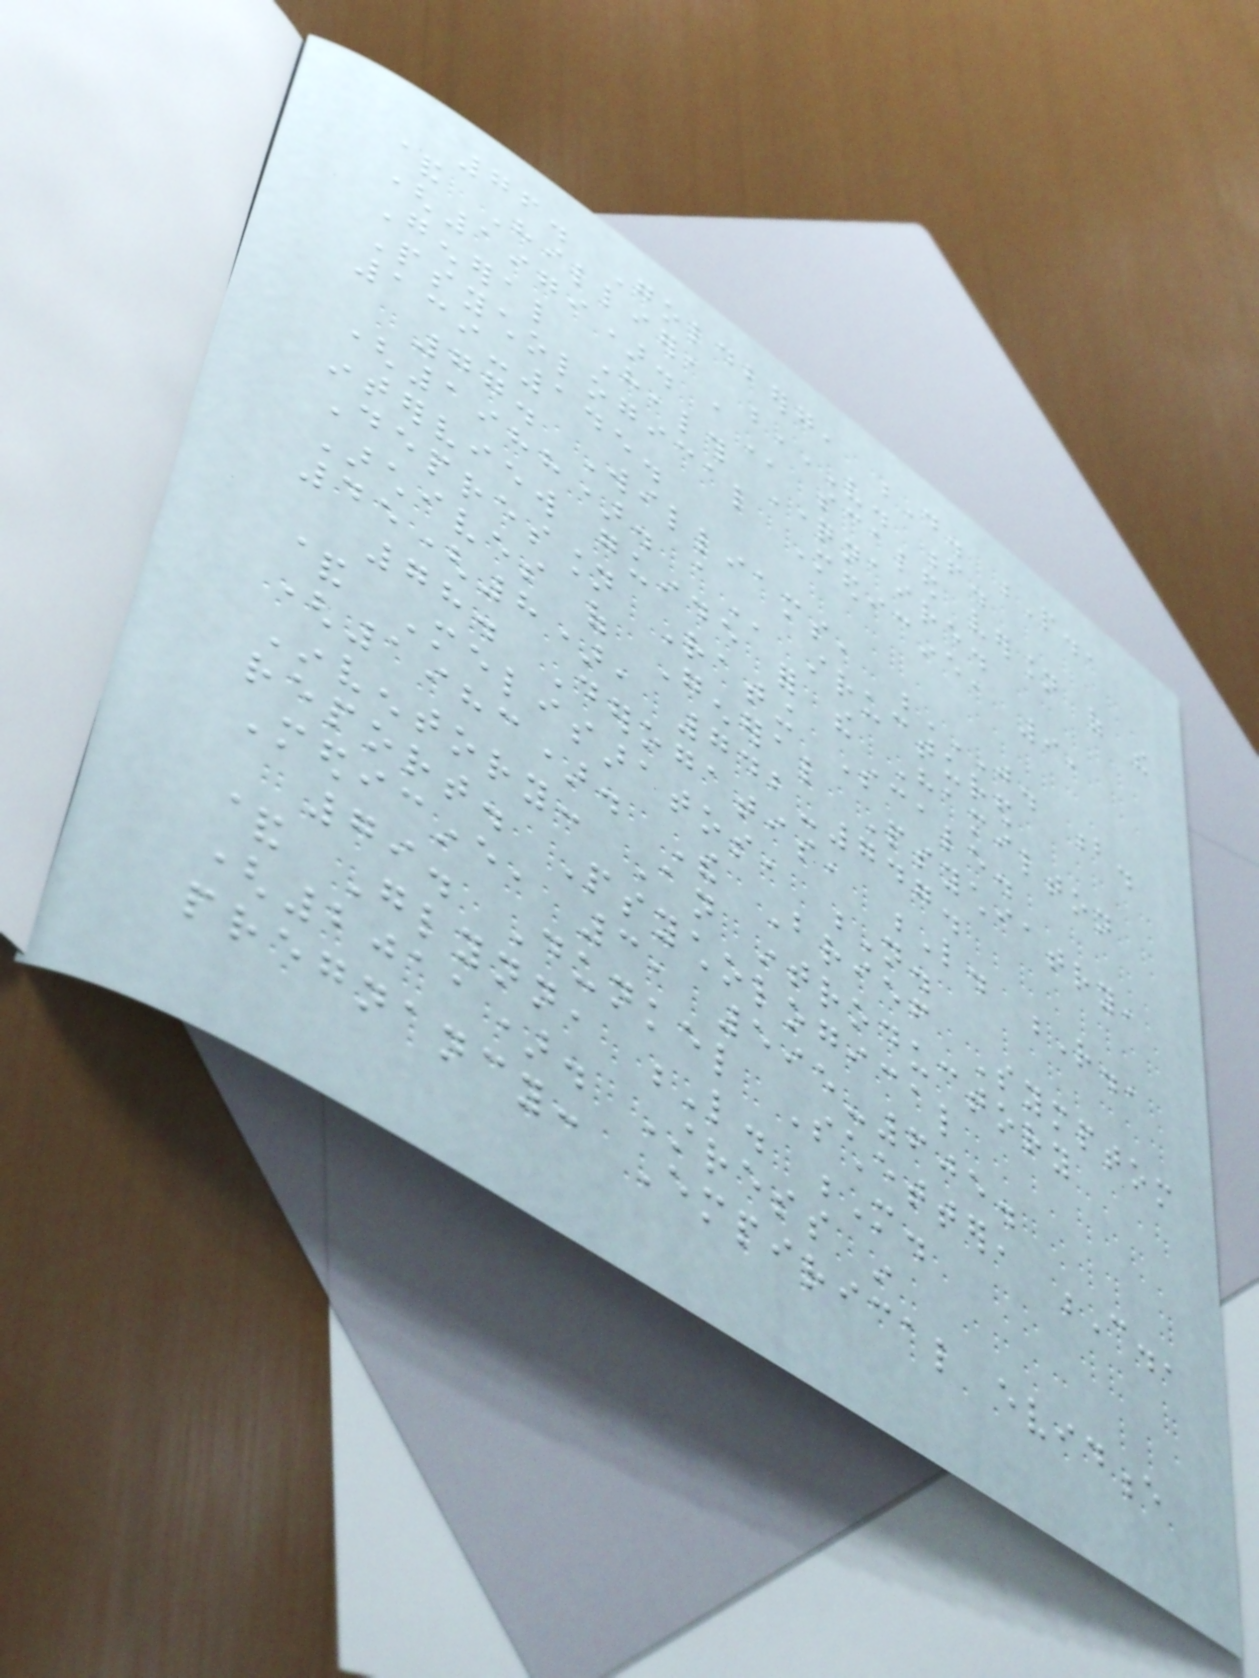76. Goldberg, D. P.,
& Hillier, V. F.
(1979). A scaled version of the
General Health Questionnaire.
Psychological Medicine, 9,
139-145.
77. Williams, J. B.
(1988). A structured
interview guide for the Hamilton
Depression Rating Scale.
Archives of General Psychiatry,
45(8), 742-747.
78. Derogatis, L. R.,
& Melisaratos, N.
(1983). The Brief Symptom
Inventory: An introductory
report. Psychological
Medicine, 3, 595-605.
79. Dunkel Schetter, C.,
& Glynn, L. M.
(2011). Stress in
pregnancy: Empirical evidence
